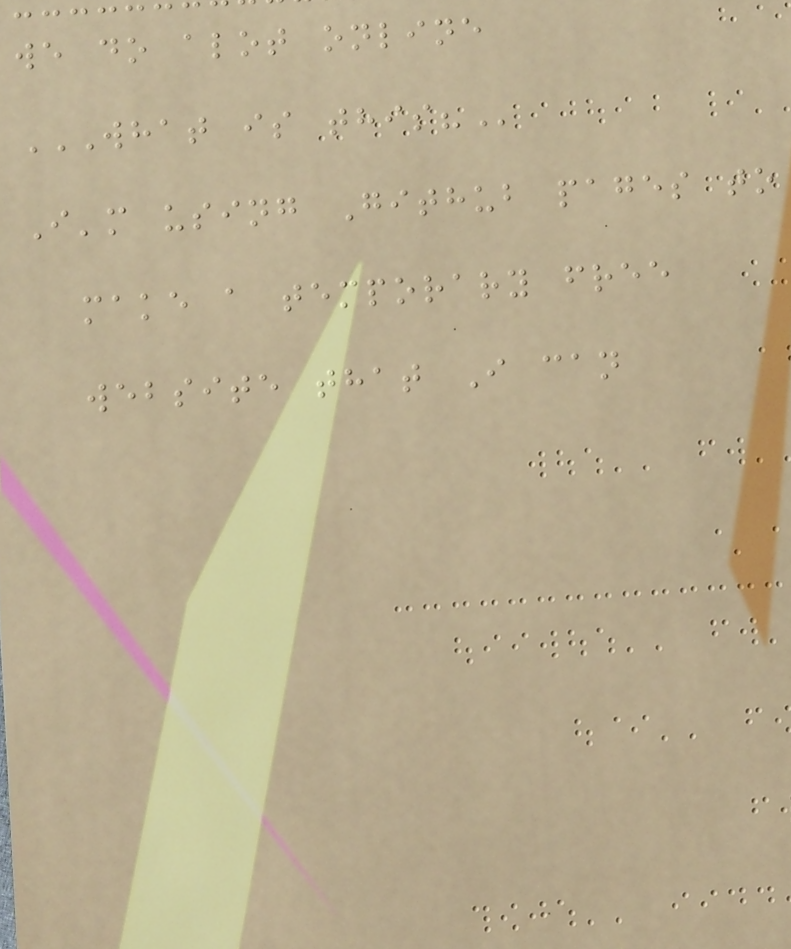we do alot online
WHAT IS THIS?
I'm using Github pages to
make a temporary free
website that I can
